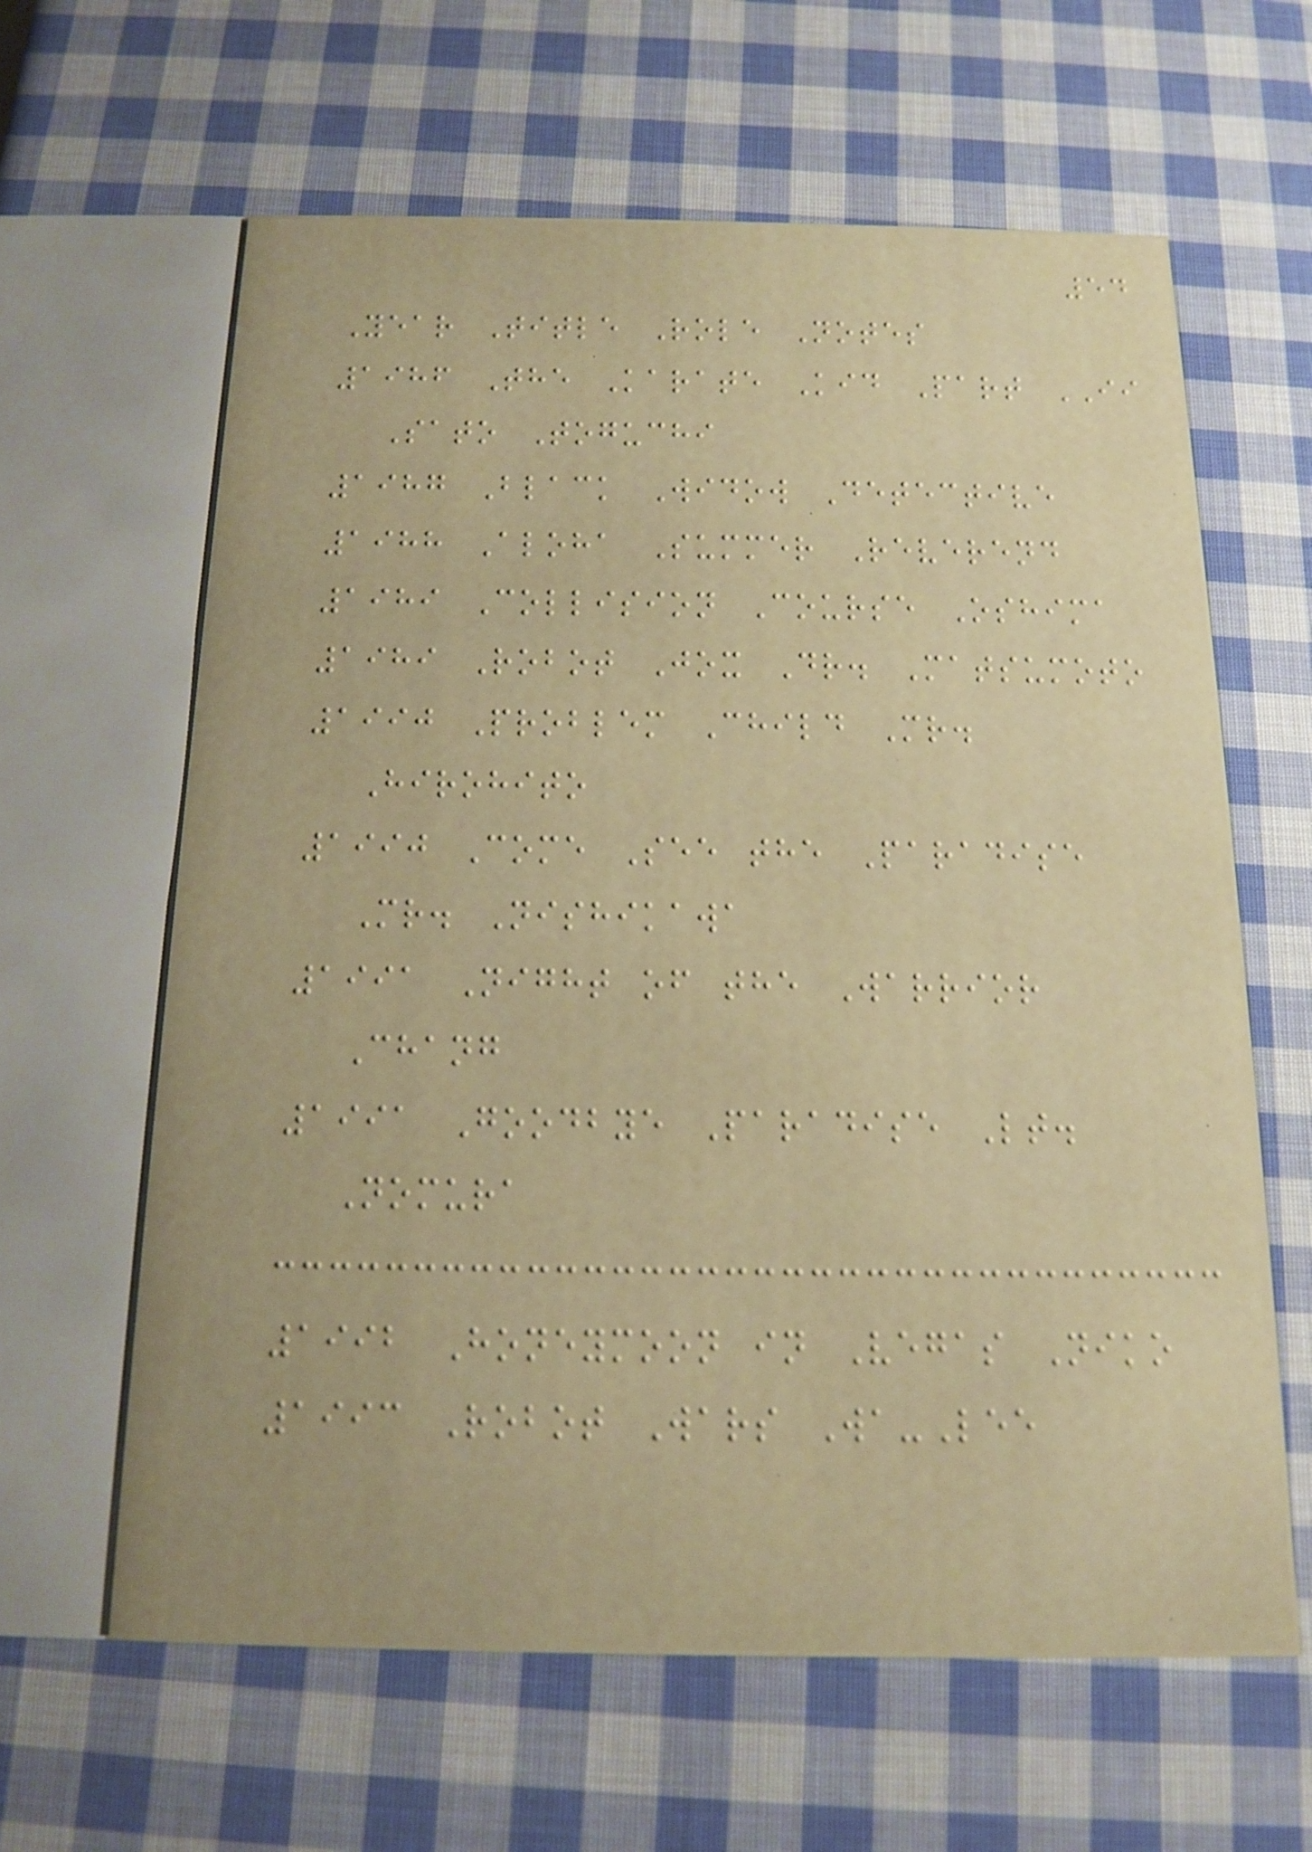54
Year Title Role Notes
1986 The Karate Kid Part II
Sato Toguchi
1987 Black Widow Detective
1988 Aloha Summer Reverend
1989 Collision Course Oshima
1989 Robot Jox Dr. Matsumoto
1990 Problem Child Mr.
Hirohito
1990 Come See the Paradise
Mr. Nishikawa
1991 Night of the Warrior
Chang
1991 Goodbye Paradise Lt.
Nomura
1992 Honeymoon in Vegas Niko
1993 Robot Wars Wa-Lee
